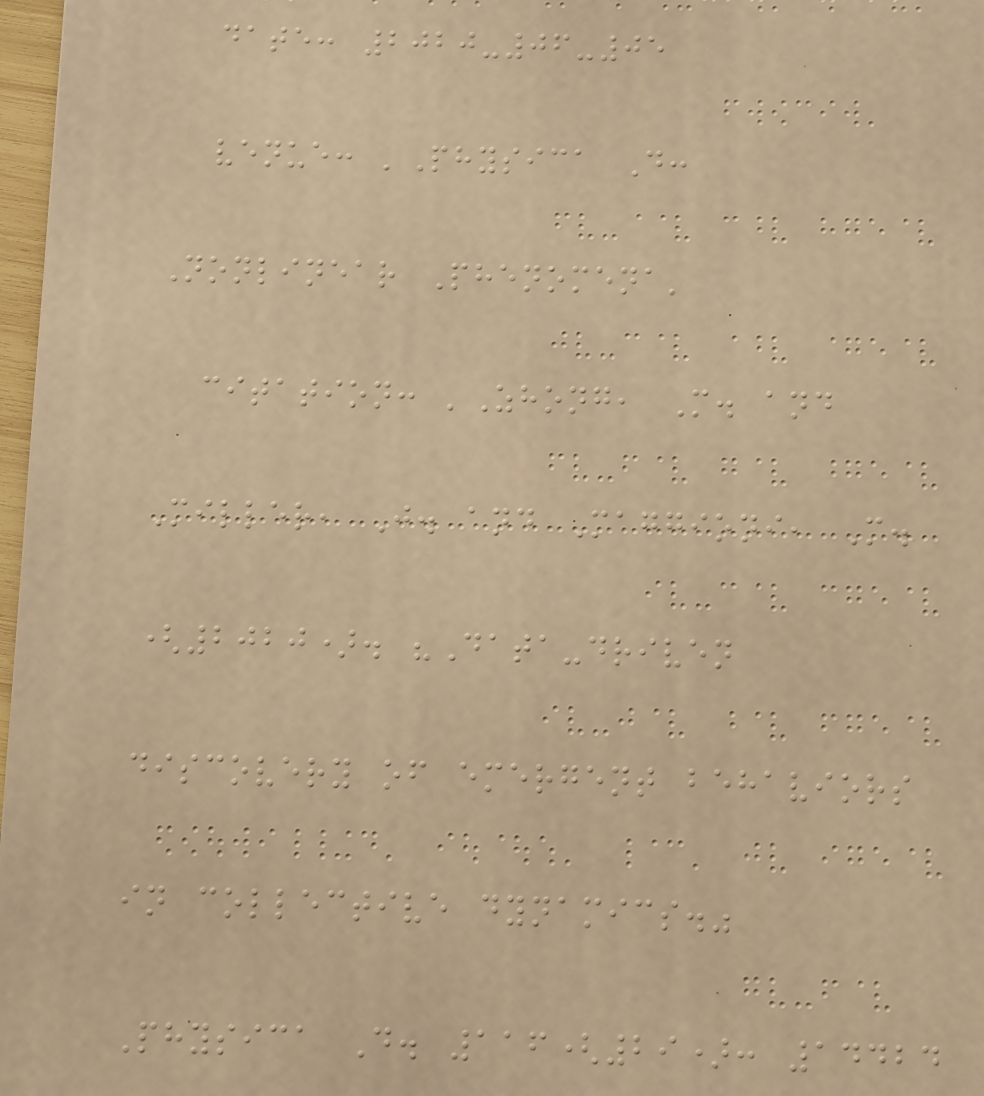date: 2020-06-05
venue: 'Physica D:
Nonlinear Phenomena'
citation: 'Zhong, M. and
Miller, J. and Maggioni, M.
(2020). "Data-driven
discovery of emergent behaviors
in collective dynamics."
Physica D. 116(29): 14424
